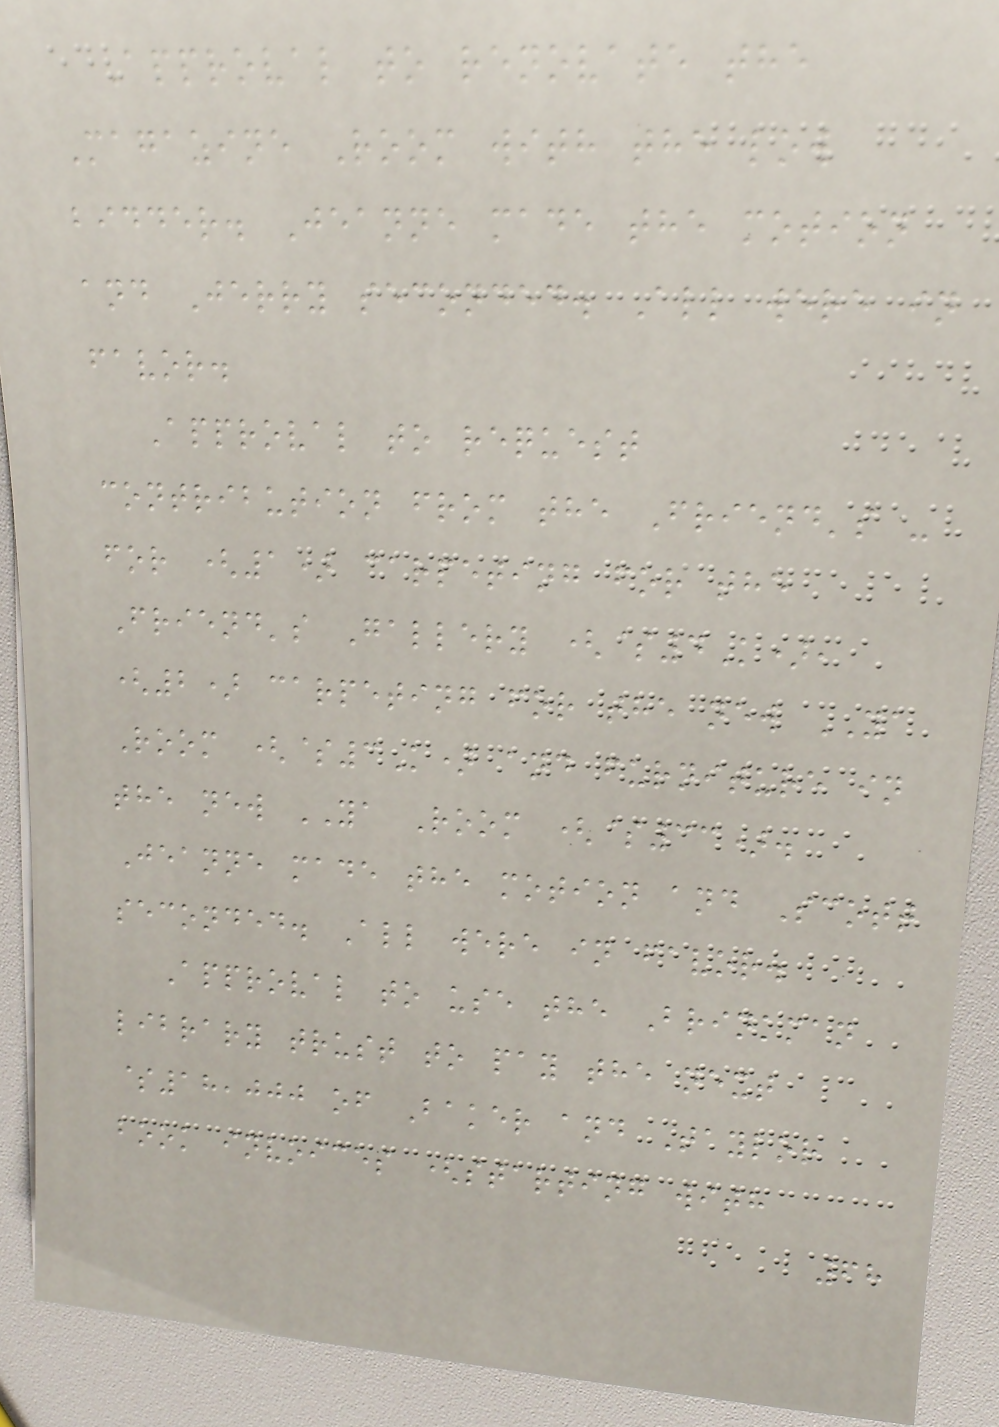Approval to renovate the
Magazine Room with the low
bidder. Jeanne made the motion
and Jerry seconded. All were in
favor.
Approval to request
contribution from the Friend's -
for (1) carpeting for the
Friend's Gallery ($4K),
(2) carpeting for the new YA
Room ($3K) and furniture in
the new YA Room ($33).
Jeanne made the motion and Scott
seconded. All were in favor.
Approval to use the Brinkman
library trust to pay the next
$18,000 of Baker and Taylor
book invoices (starting with
68
